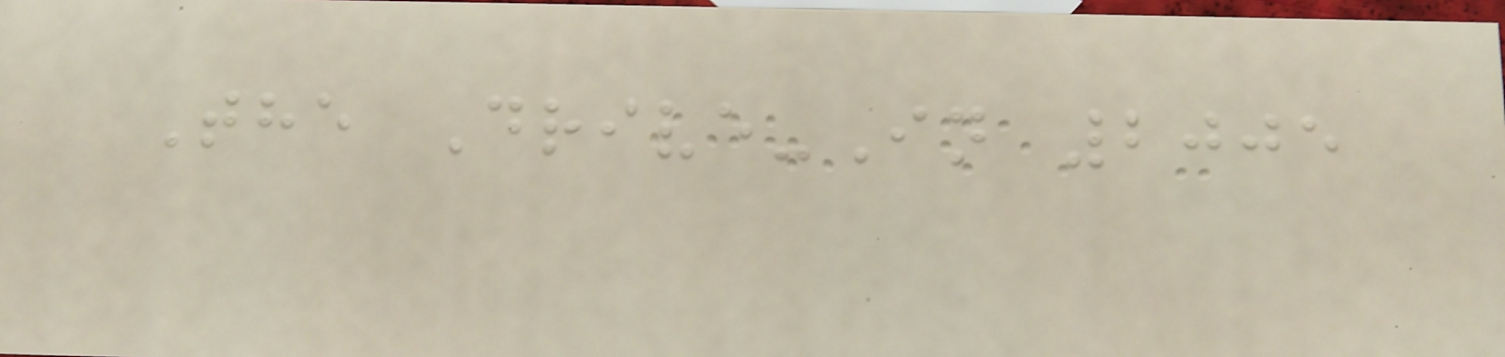The Drive-In 2005
